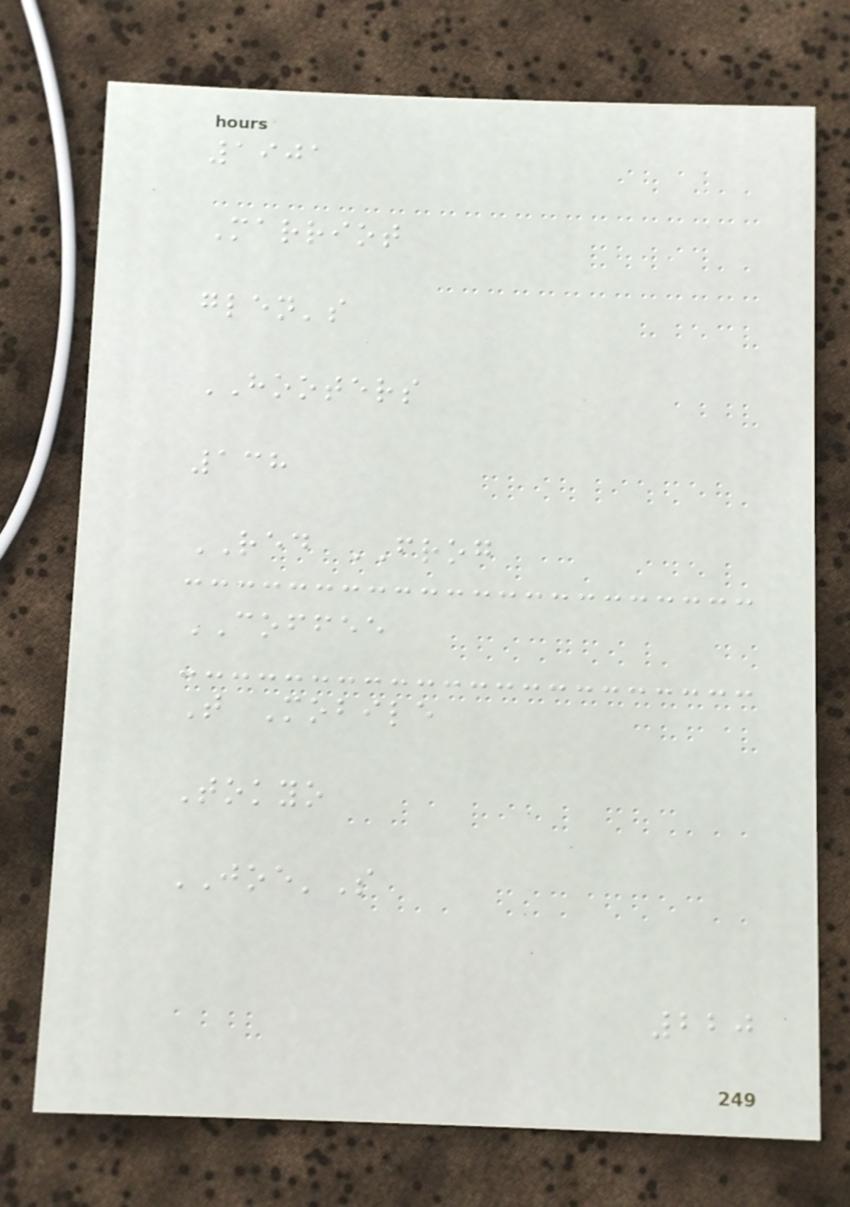1901
Marriot
glen's
HOOTERS
138
RED FROG
COFFEE
T Mobile
Tokyo
JOE'S
220
